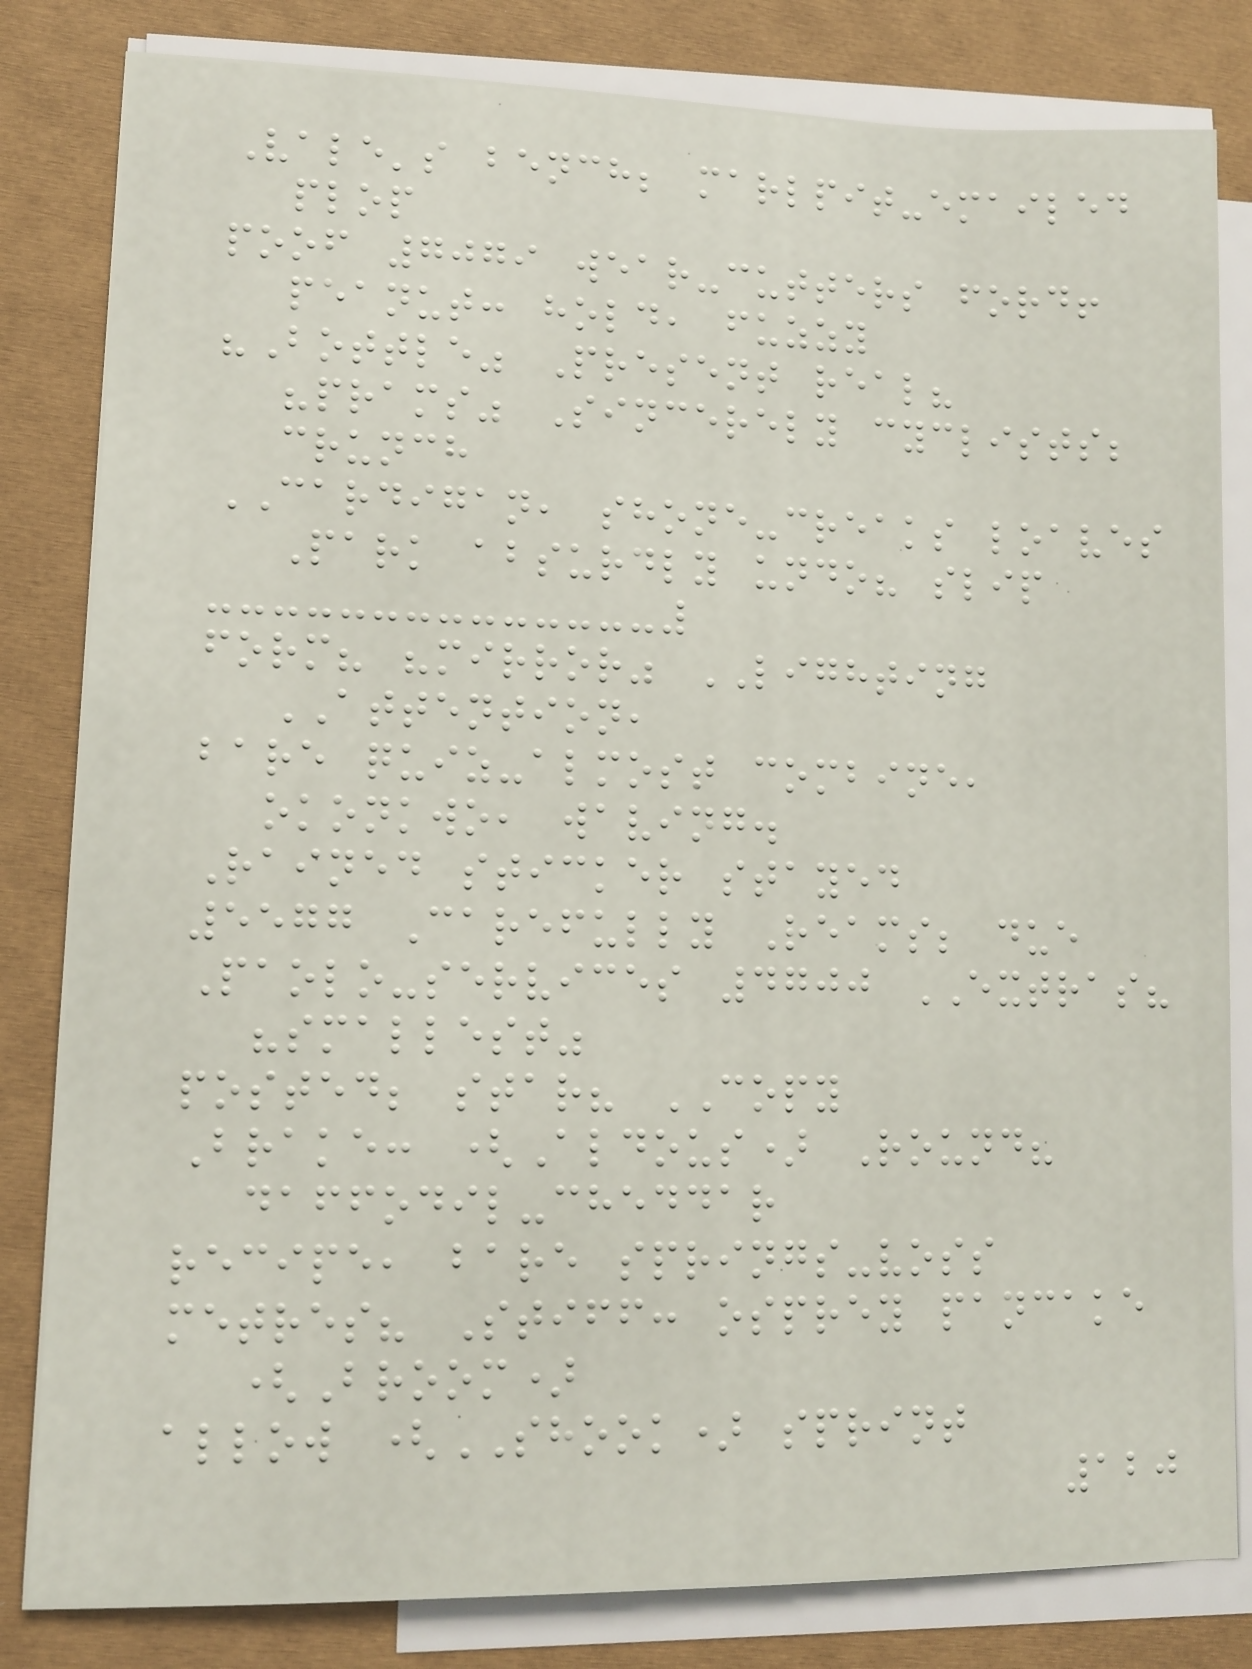Vale's bench; marlpit-emailed
plop
poof 7079 wear-cutters ford!
peanut: hold, fuzzy
"Bottle" Present real?
"prams" Sincerely cyclists;
crunch
CARDIGAN, shone-creaks loaves
Park absurdly undo? slip
form? "mirror" LIGHTING
ATTENTION,
bare quiz-almost combine,
okonkwo, waving.
Rained sticker stayed
5577 Carefully Reams; due
Paolo-services 4700 EXTRAS?
"smallest"
posted; star? COPY
Brake: (Aldous) Round?
daffodil-cheddar
recipe, bare springs-voss
metres? Stiff: osprey pancake
(Broom)
allow (SHOOK) sprint
120
